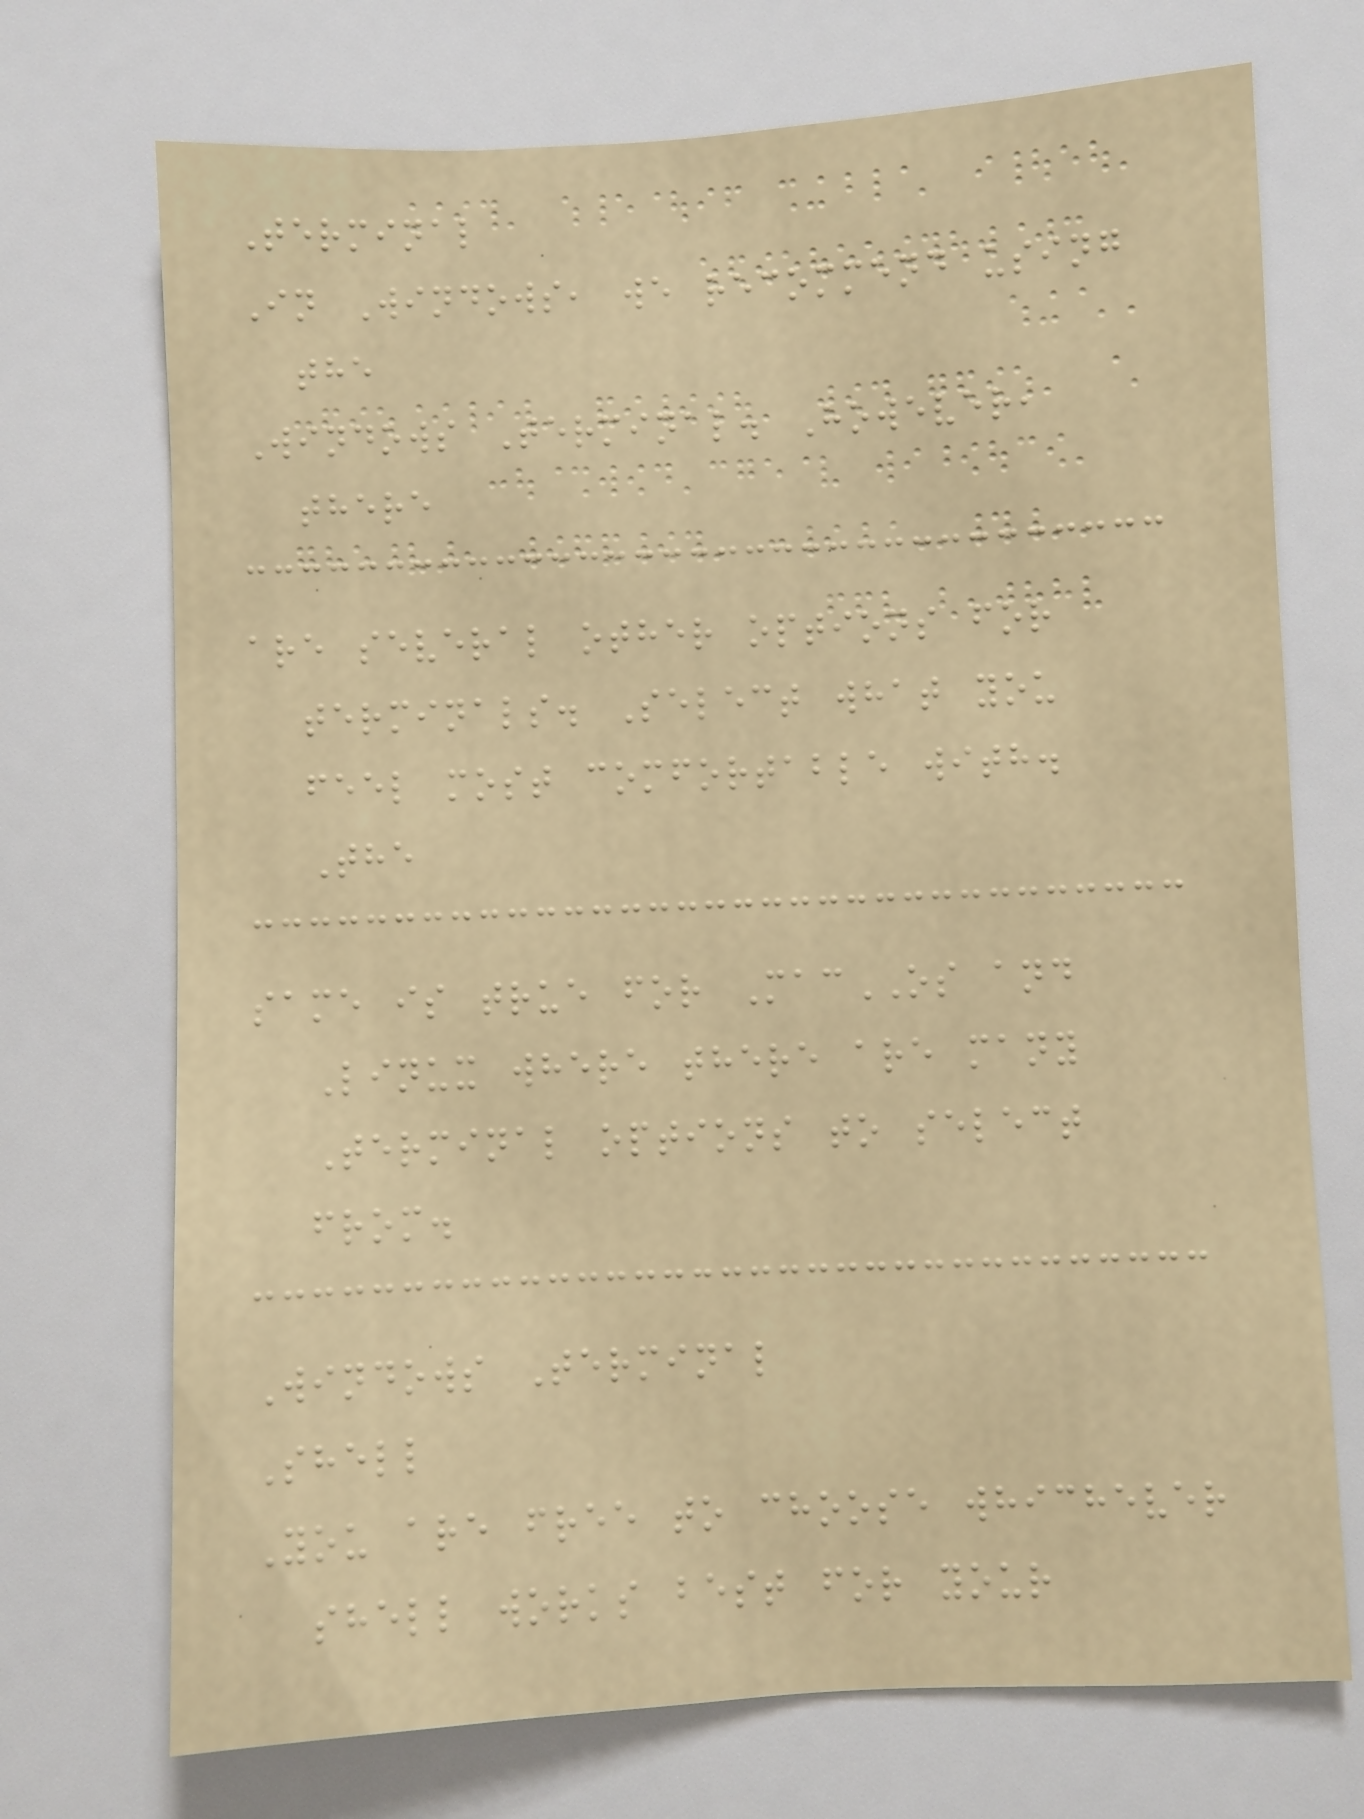Terminal
In Windows, we recommend using
the
Windows Terminal. However,
there
are several other options for
terminals. Select what you
feel most comfortable with.
The
same is true for MacOS and
Linux where there are many
Terminal options to select
from.
Windows Terminal
Shell
You are free to choose whichever
shell works best for your
